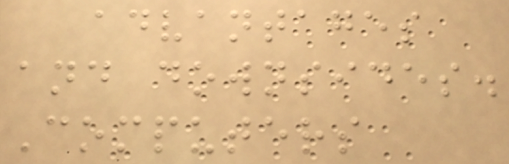advantages
and downsides.
Computers
